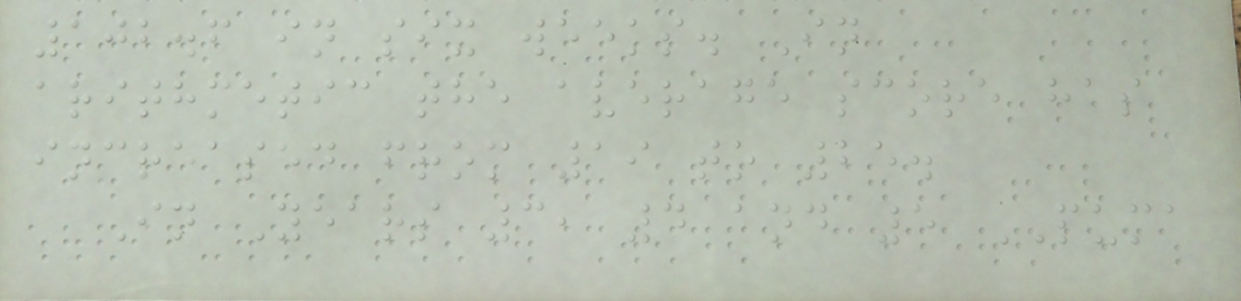102.6 in six weeks. In
arithmetic the average score has
increased from 19 to 25.
In Years 3, 4 and 5 PUMA
